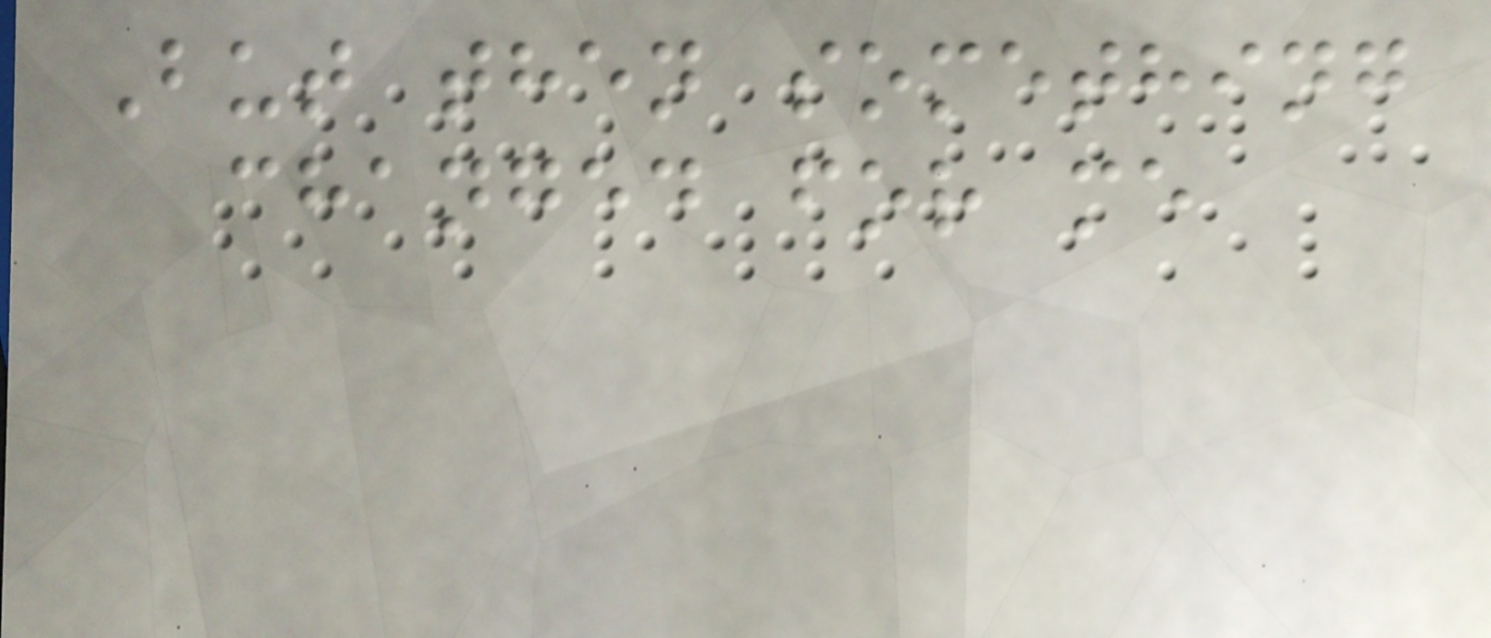But then something
changed for me
